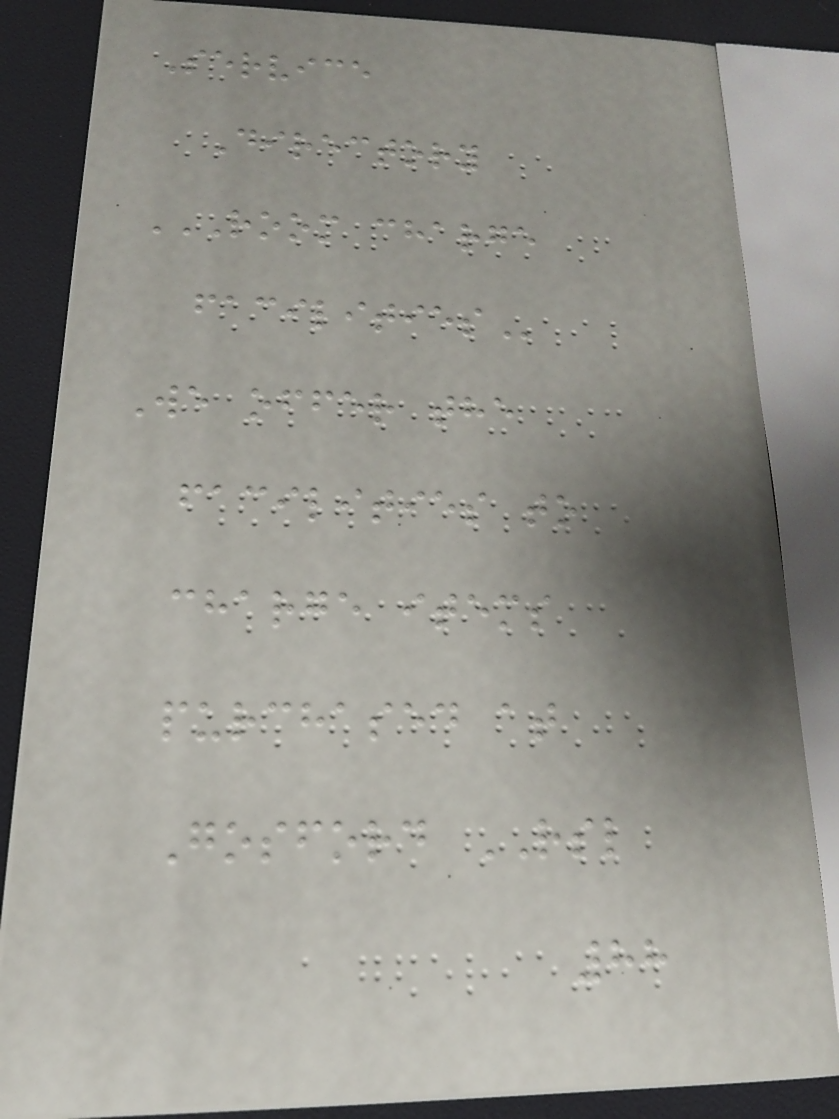Service
Directory
ROOM CHARGE
FACILITIES
We offer the
facilities to
charge items
purchased at
Gosford RSL
88
